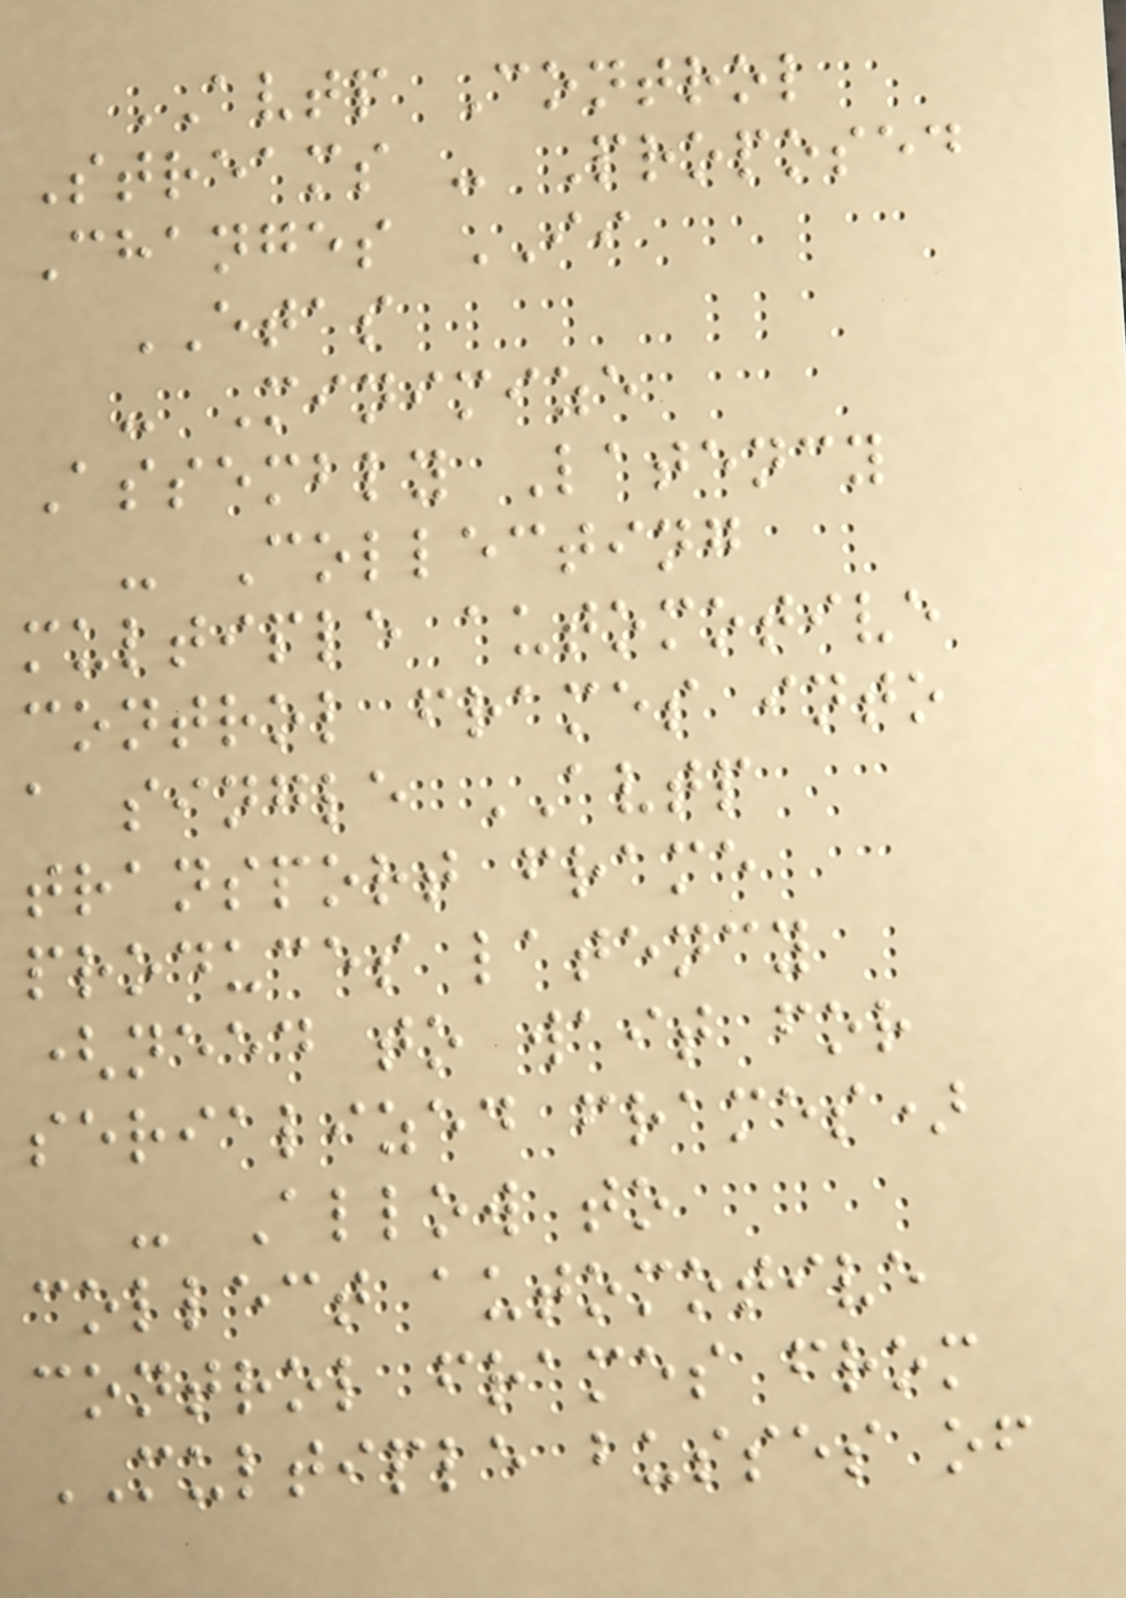AVTP Control
Streams - Proposed
Changes II
ETAS
- Minimize
Assembly Latency
- Collecting
multiple automotive
control frames into
a single AVTP
transport frame
produces latency
(need to wait for
serialized frames)
- Allow to
collect automotive
control frames from
MULTIPLE busses of
